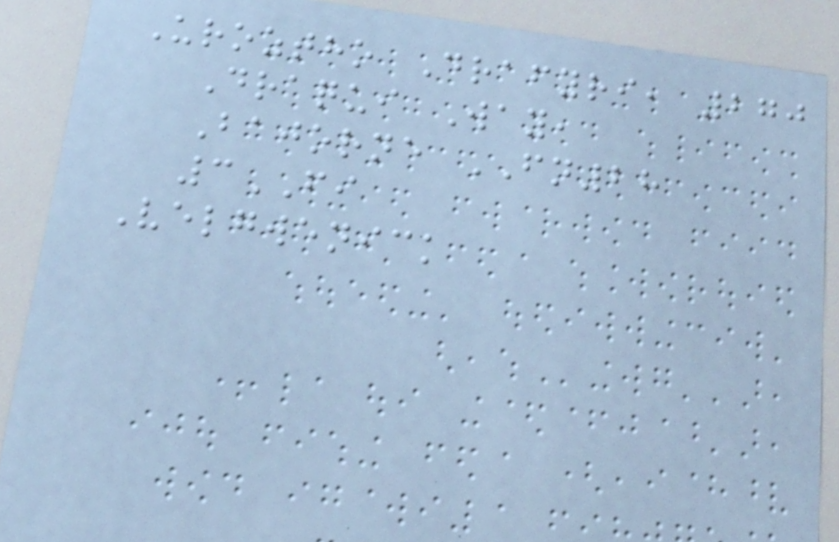Uroztho Drafyri, 270
Draqui Way,
Bajorne FN28
3FI
Velgwenick
